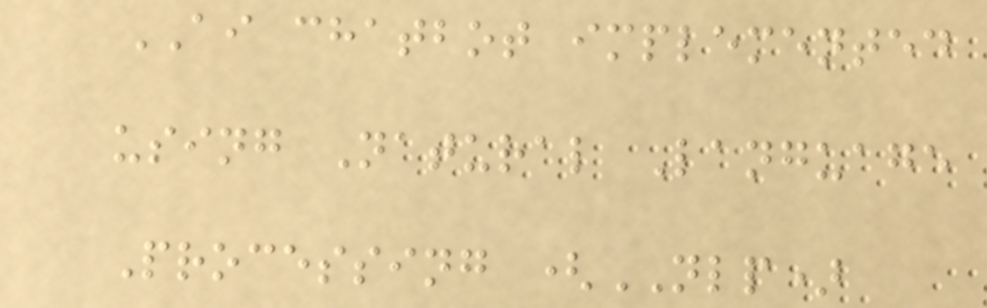AI chatbot implemented
using Natural Language
Processing (NLP)
